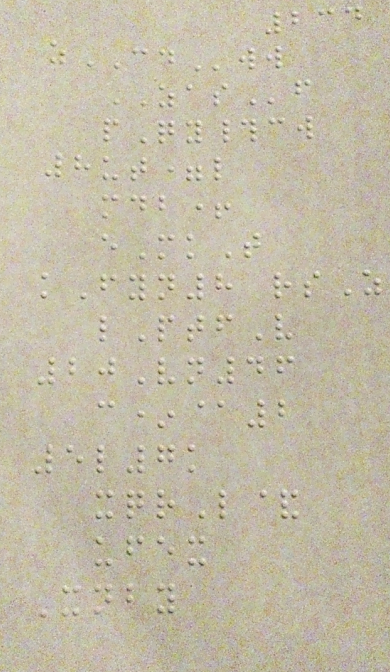234
zCDww
ZASf
pQy#cw
8ut=l
mdb+
eMkT
kFyn8 rsZ
lPtfV
20Vn46
c*@2
5l7k
xqrL&
ufex
Xnby
